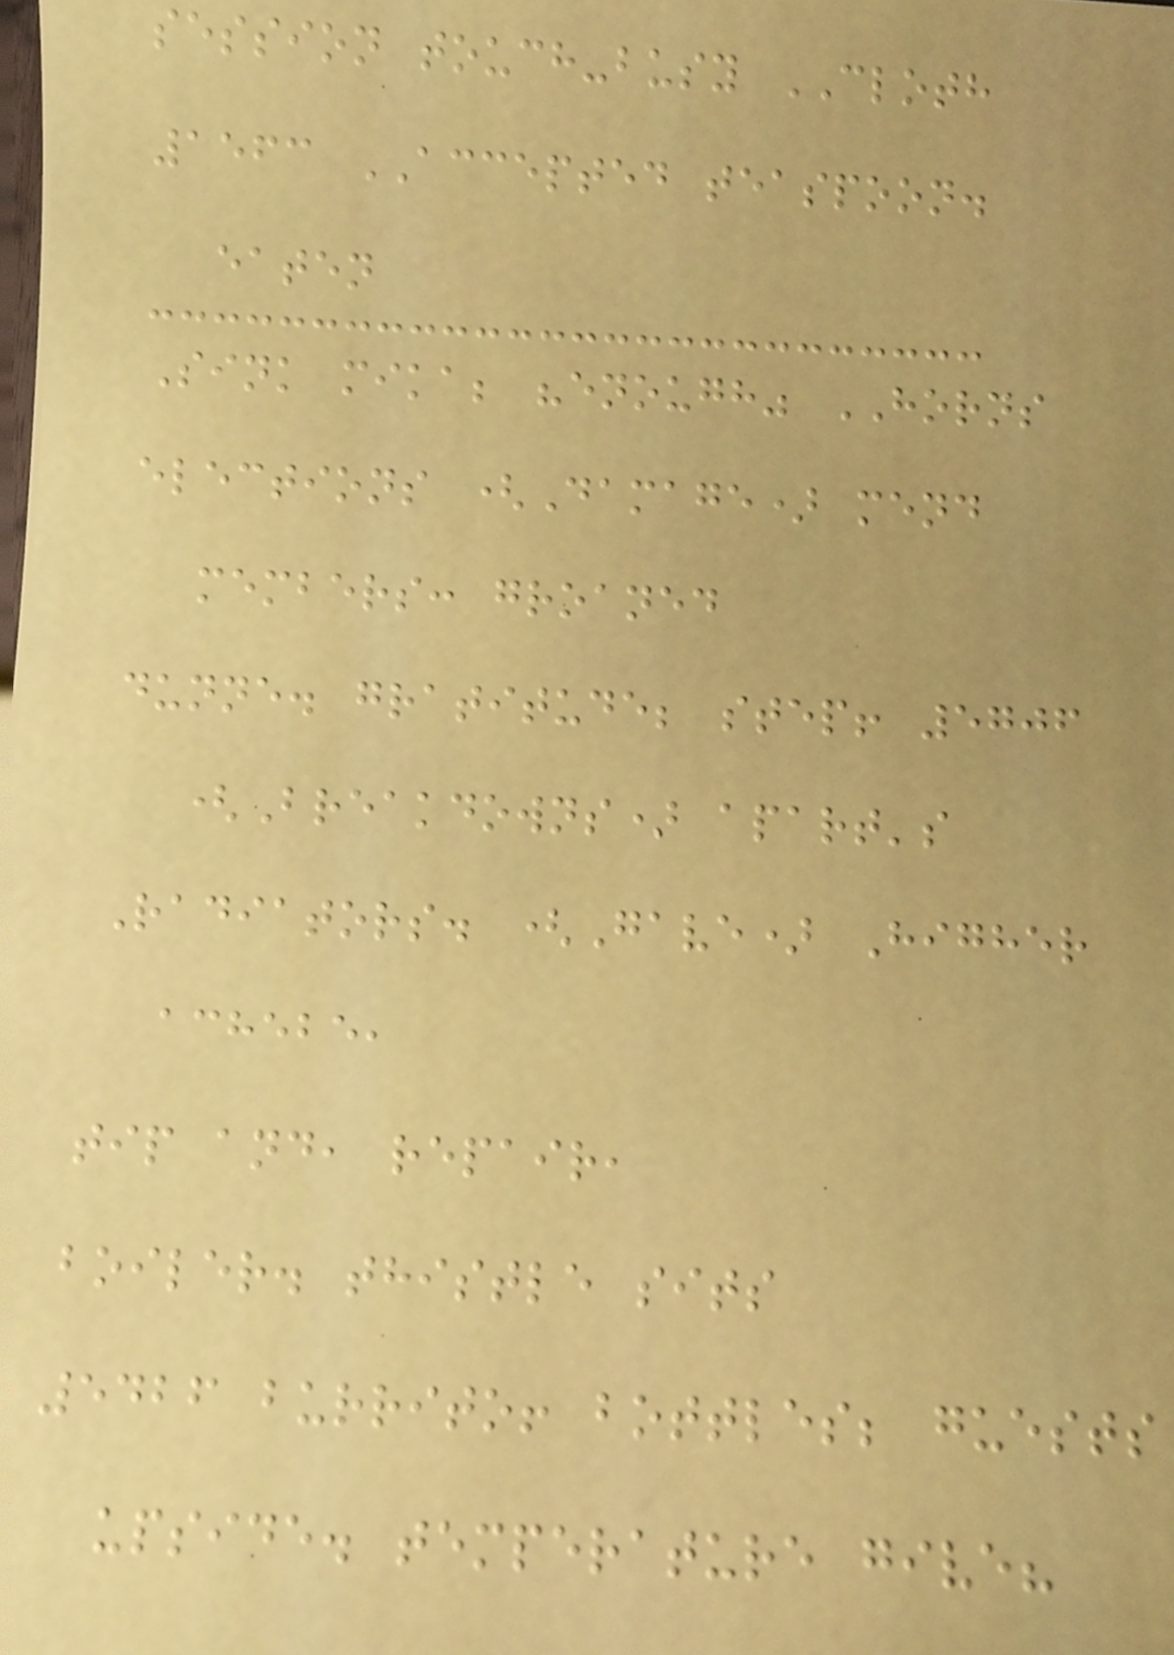session touch-busy CLOTH
1563 ACCEPTED teaspoon.
eaten
Sink mika; "enough" HORNS
elections (Damage) mend
members: groaned
dunne. gratitude; step! 5706
(Breakdowns) apart's
Radiators. (Gave) Higher
achebe,
tip and, repair,
boiler. thistle sits
5426 burrito! bottles; guests
upside. temperature give?
